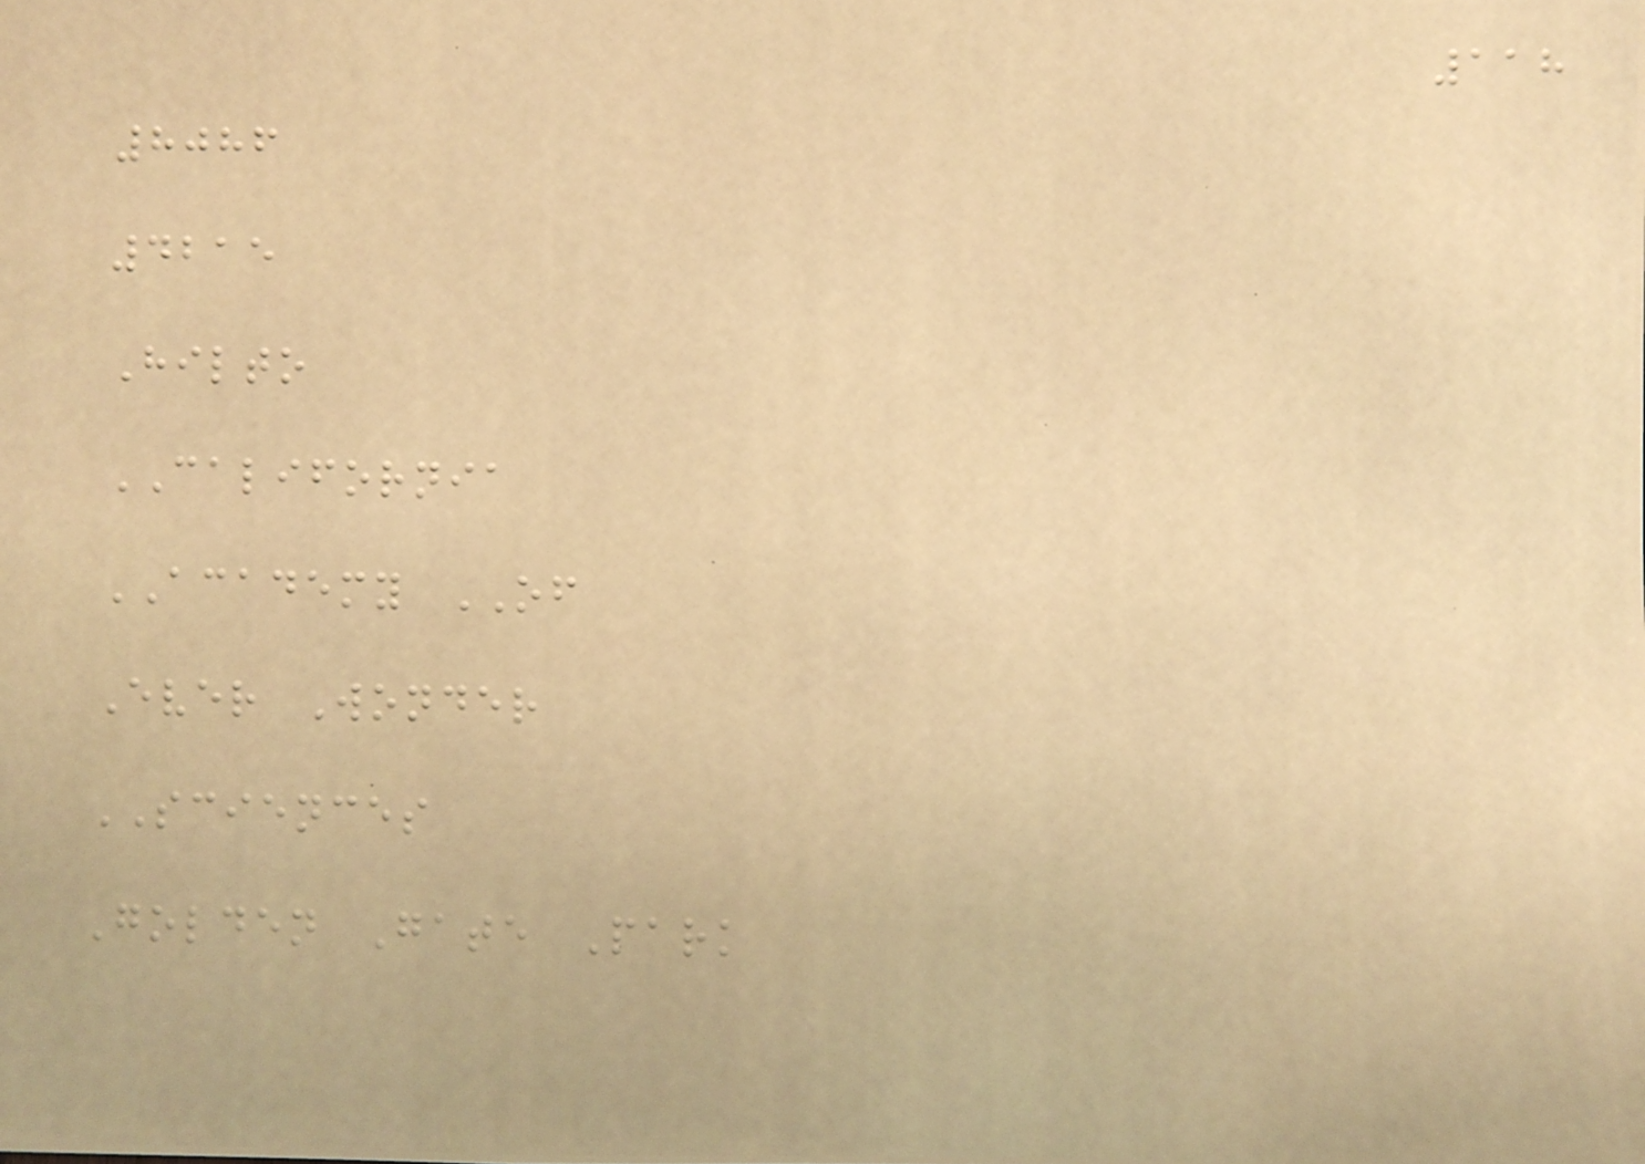118
8086
4215
Hilto
CALIFORNIA
ACADEMY OF
Ever Wonder
SCIENCES
Golden Gate Park
